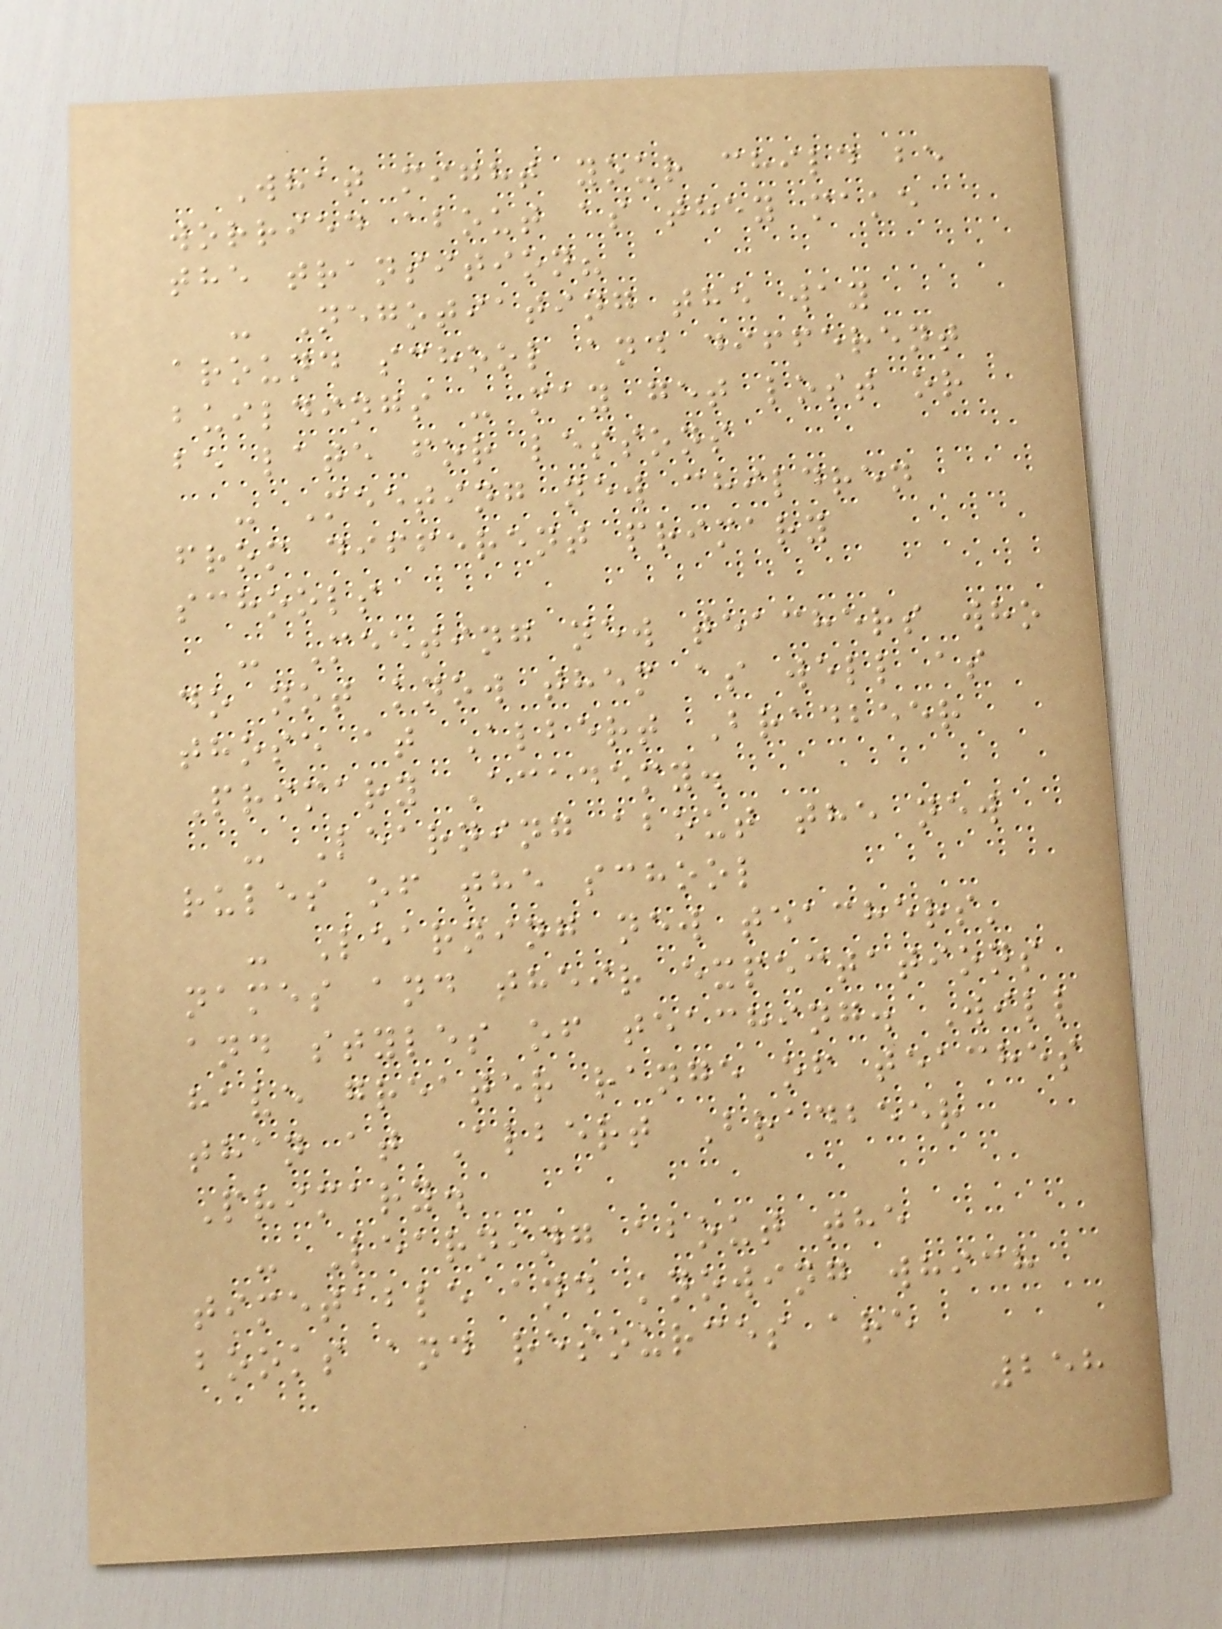What might your child be
worried about as they make
the transition?
- Negotiating the way
around school and different
buildings - may get lost or
be late for lessons
- Meeting new children
from different primary
schools
- Meeting new teachers who
do not know them as well as
those at Albert Bradbeer
Primary Academy.
- Learning about the new
rules of the school
- Learning new teachers'
names and their expectations
and styles of teaching. Will
have greater range of teaches
than at Albert Bradbeer
Primary.
- Learning about the
timetable and knowing which
books and resources are
258
